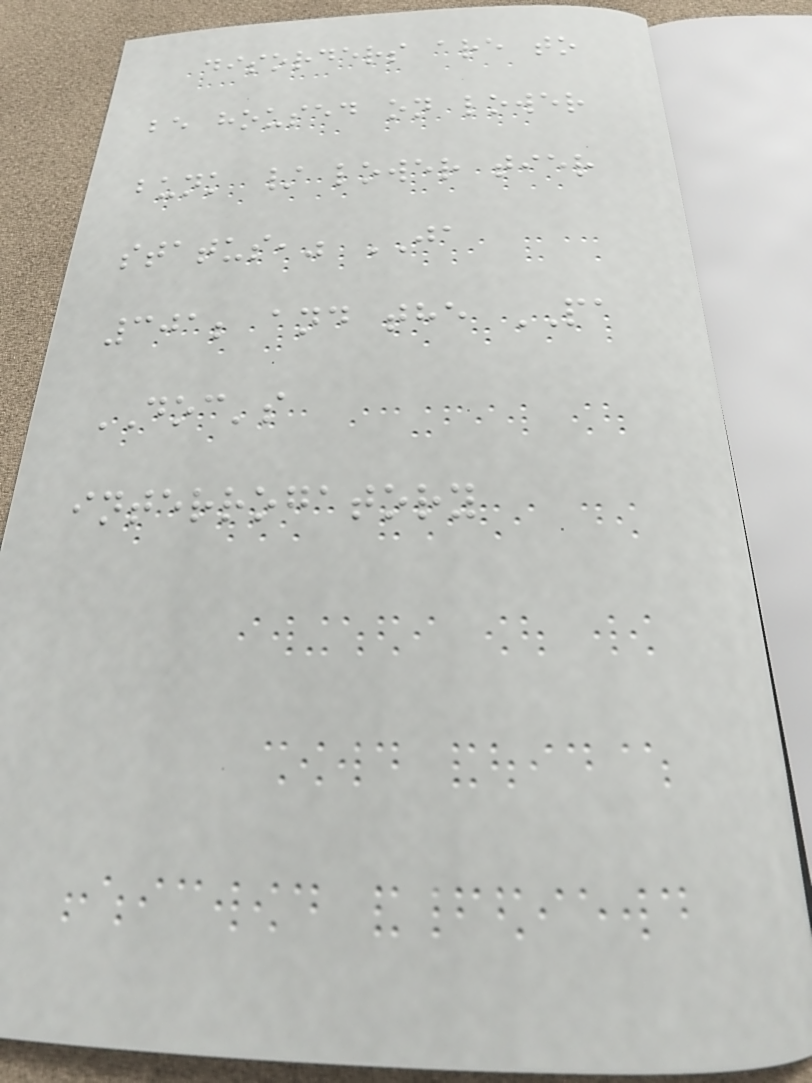disorders are to
be housed on lower
bunk / lower tier
status," JA
301; and the PA
DOC's
interrogatory
